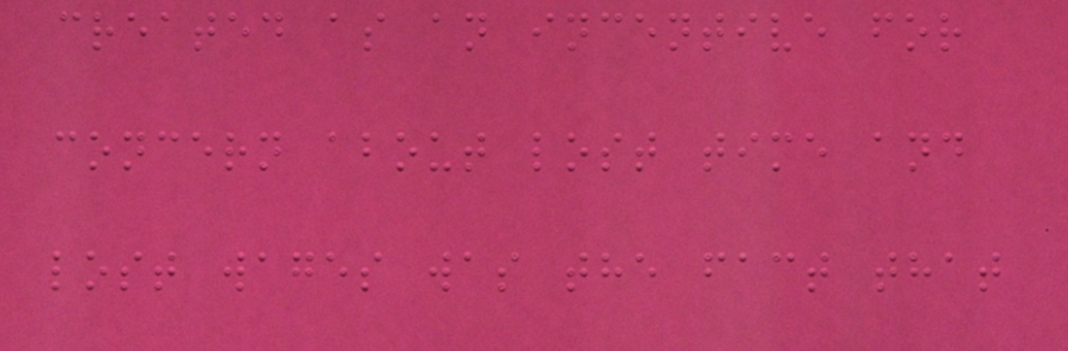created as an incentive for
concern about lost time and
lost wages was the fact that
